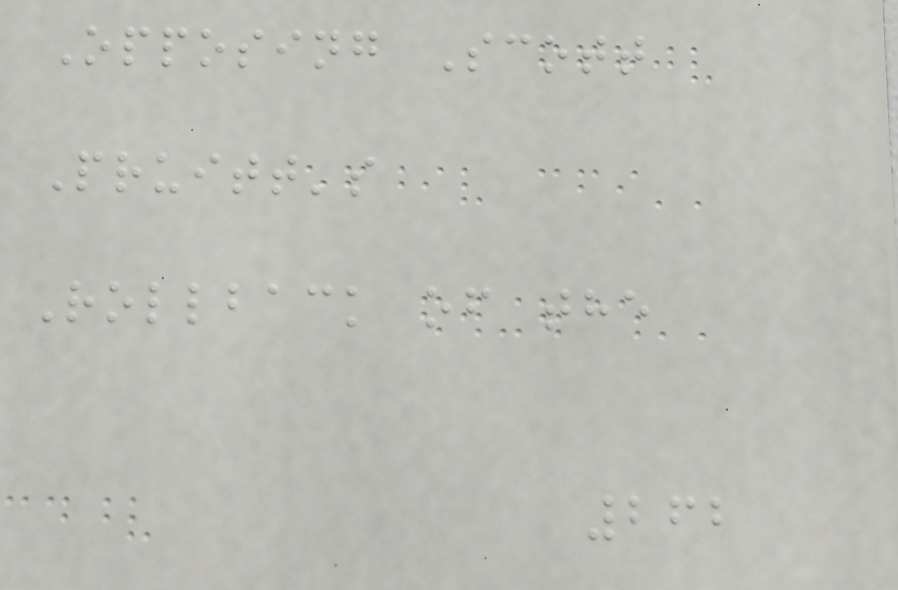Opposing Scott
Pruitt's
Rollback of the
262
